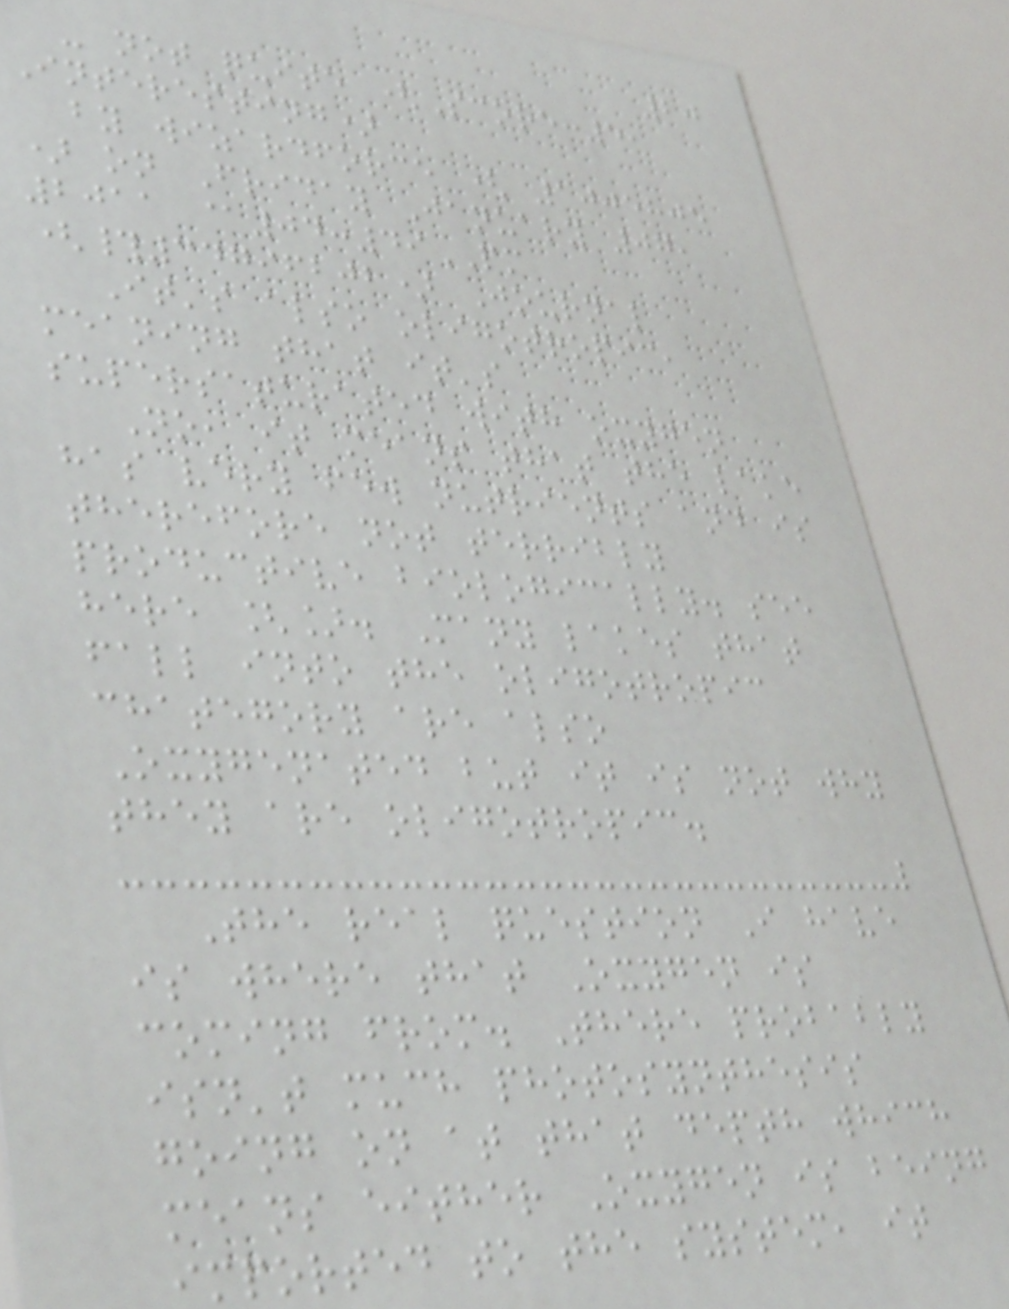20
- not quite (Score:5,
Interesting)
by wizardforce ( 1005805
) on Friday January 07,
2011 @04:49PM
(#34796202) Journal
It's also oligotropic,
meaning that it's
supersaturated with oxygen
No, it means that the lake
has very few nutrients and is
therefore not terribly
productive biologically. see
here []. Many lakes that
fall into the oligotropic
chategory are also
Oxygenated but it is not why
they are oligotropic.
The real question I have
is where that Oxygen is
coming from. There probably
isn't much photosynthesis
going on at that depth which
means either Oxygen is being
imported to the system, it
